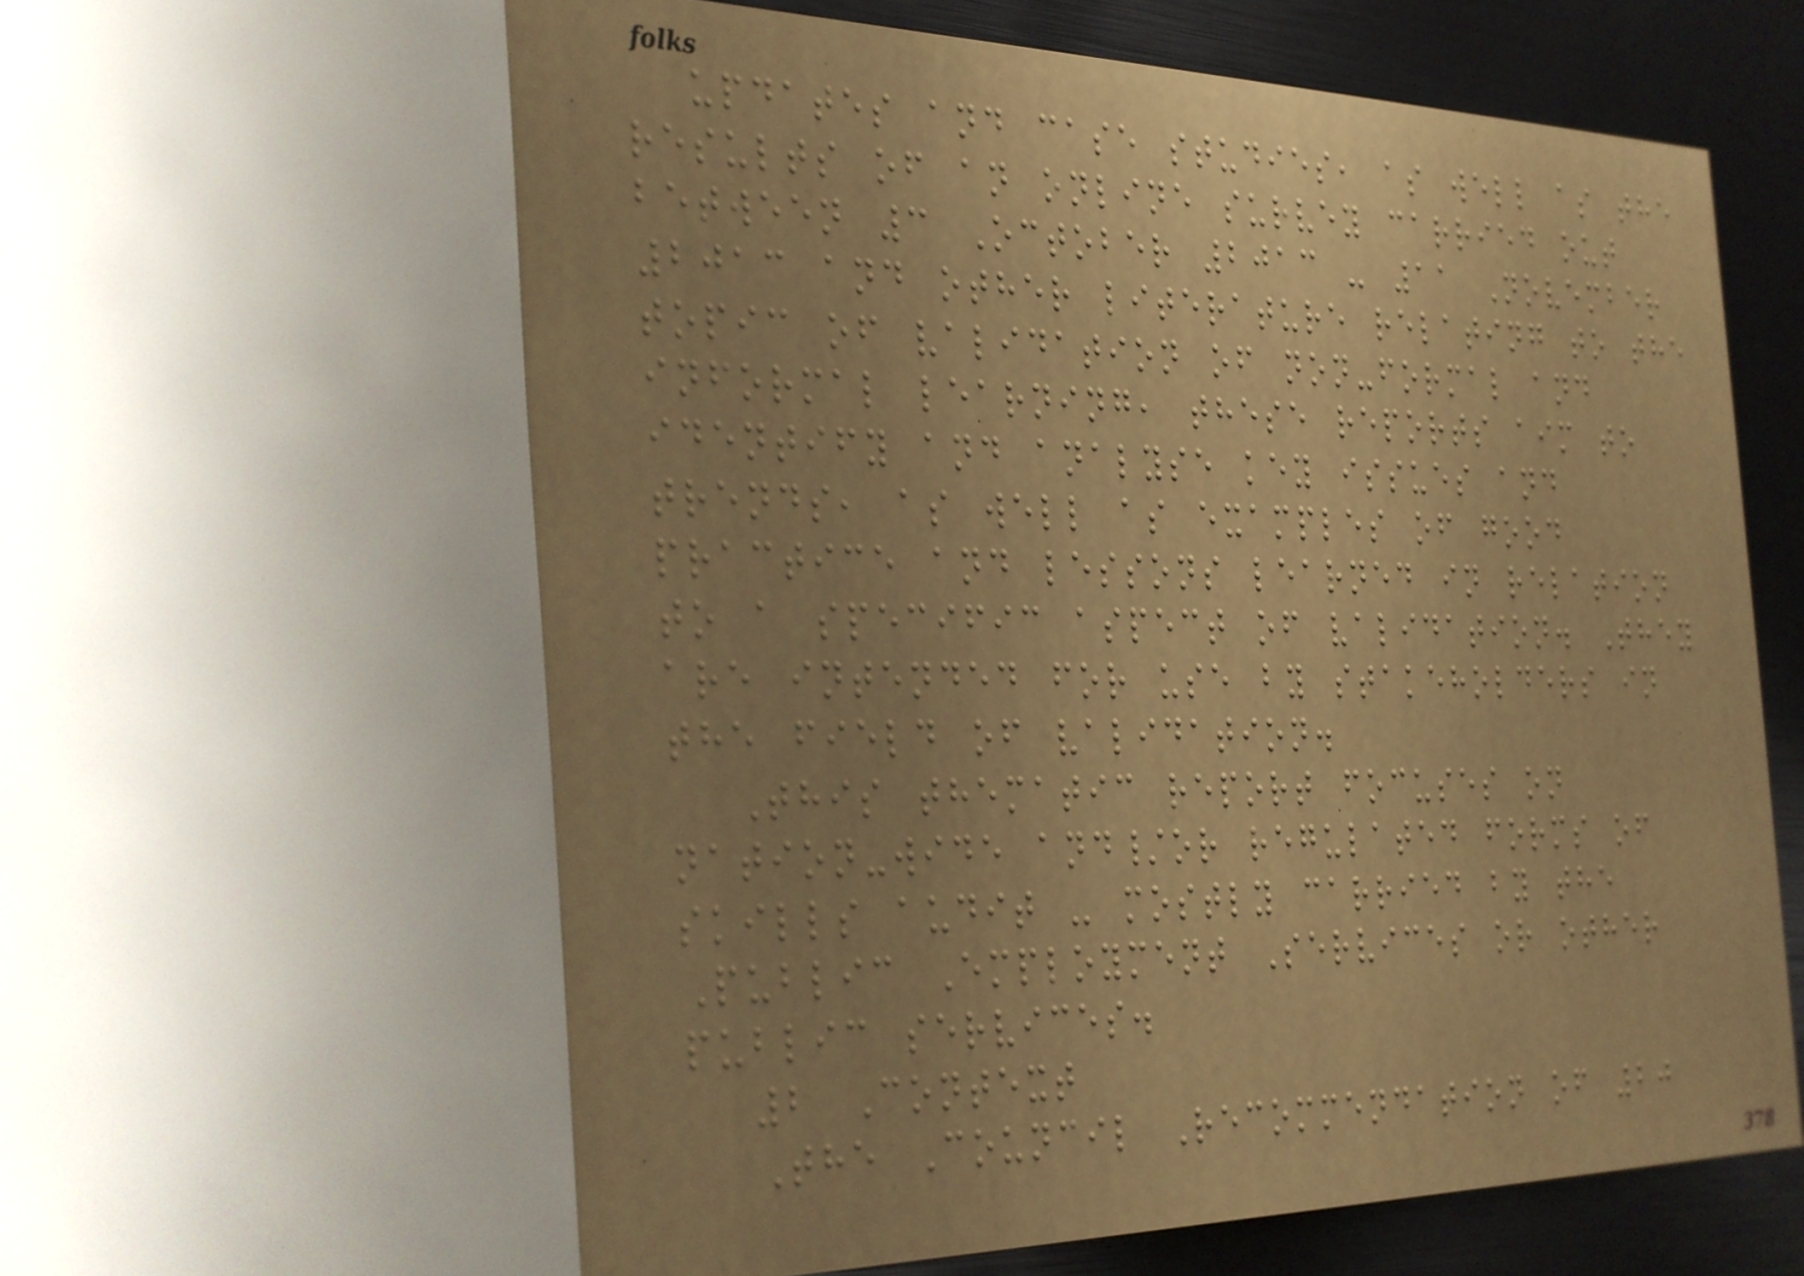updates and case studies, as well as the
results of an online survey carried out
between 3 October 2013 - 11 November
2013 and other literature relating to the
topic of validation of non-formal and
informal learning, these reports aim to
identify and analyse key issues and
trends, as well as examples of good
practice and lessons learned in relation
to a specific aspect of validation. They
are intended for use by stakeholders in
the field of validation.
This thematic report focuses on
nation-wide and/or regulated forms of
skills audit - mostly carried by the
Public Employment Services or other
public services.
2 Context
The Council Recommendation of 20
